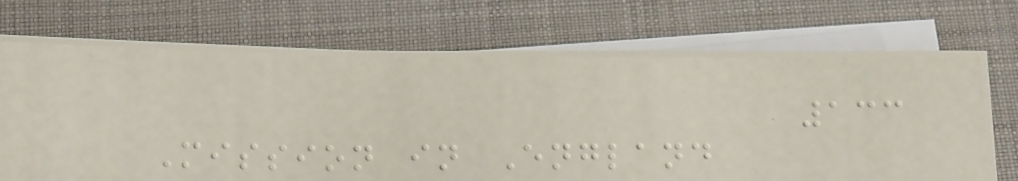133
Mission in England
